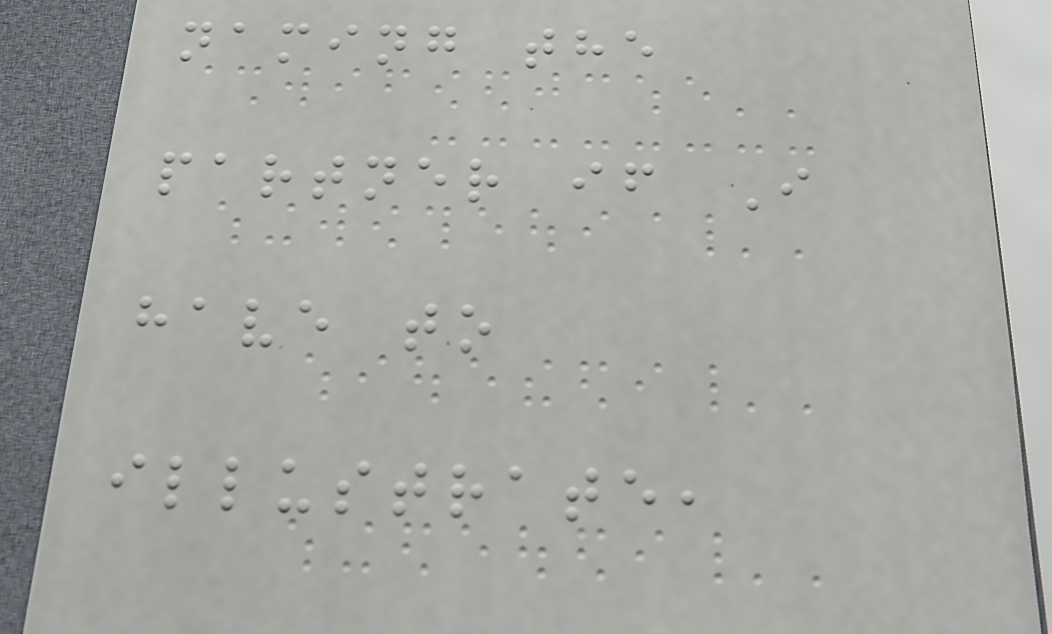naming the
partner if I
have to
illustrate,
